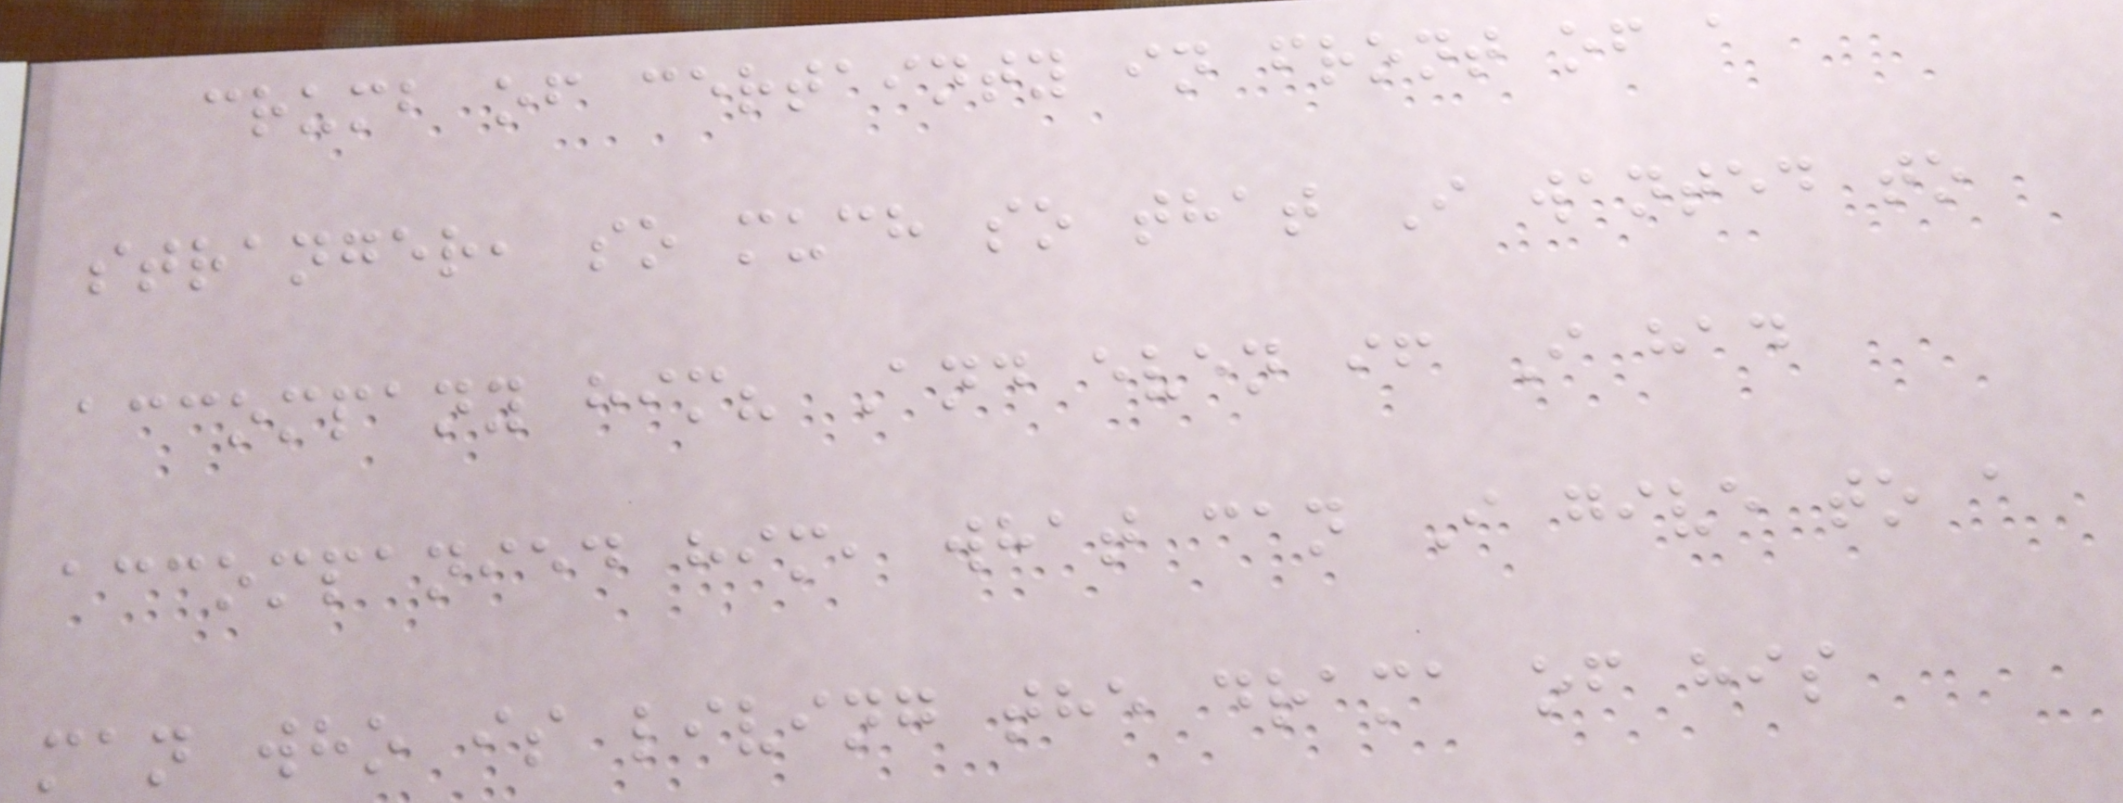crumb of certainty in front of a
stranger, so much so that I wanted to
accompany him? And even if I had
accompanied him, what can I give to a
man who is living the drama of his
